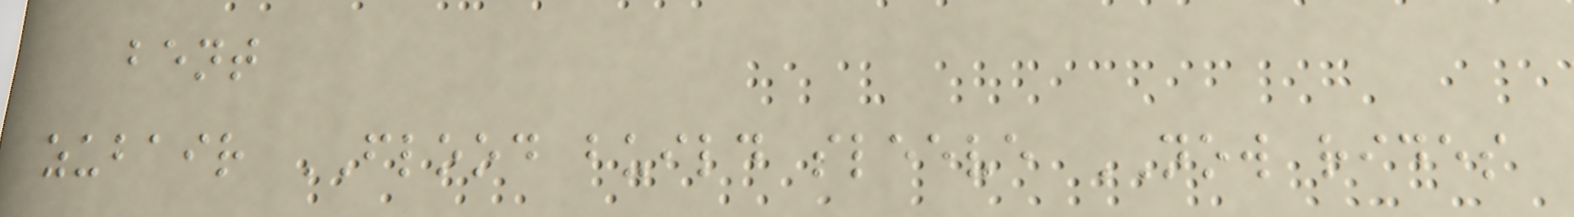bent
zubair FLOOD build sleeve NOW rides
